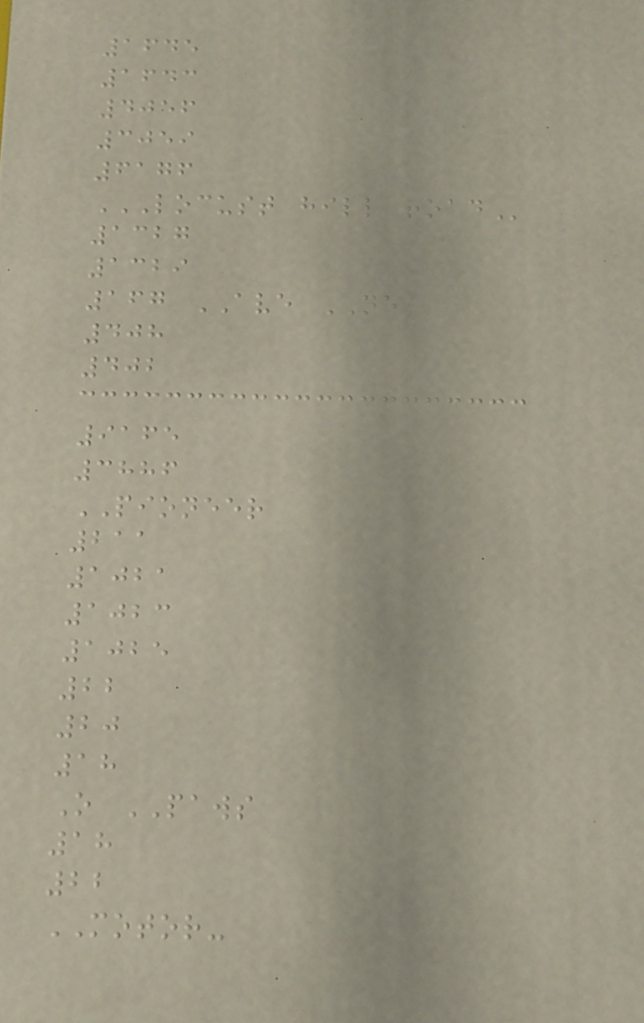1645
1643
4056
3059
6176
LOCUST HILL ROAD
1327
1329
167 AVE NE
408
402
9165
3886
PIONEER
211
1021
1023
1025
22
20
18
O PAWS
18
22
MOTOR-
